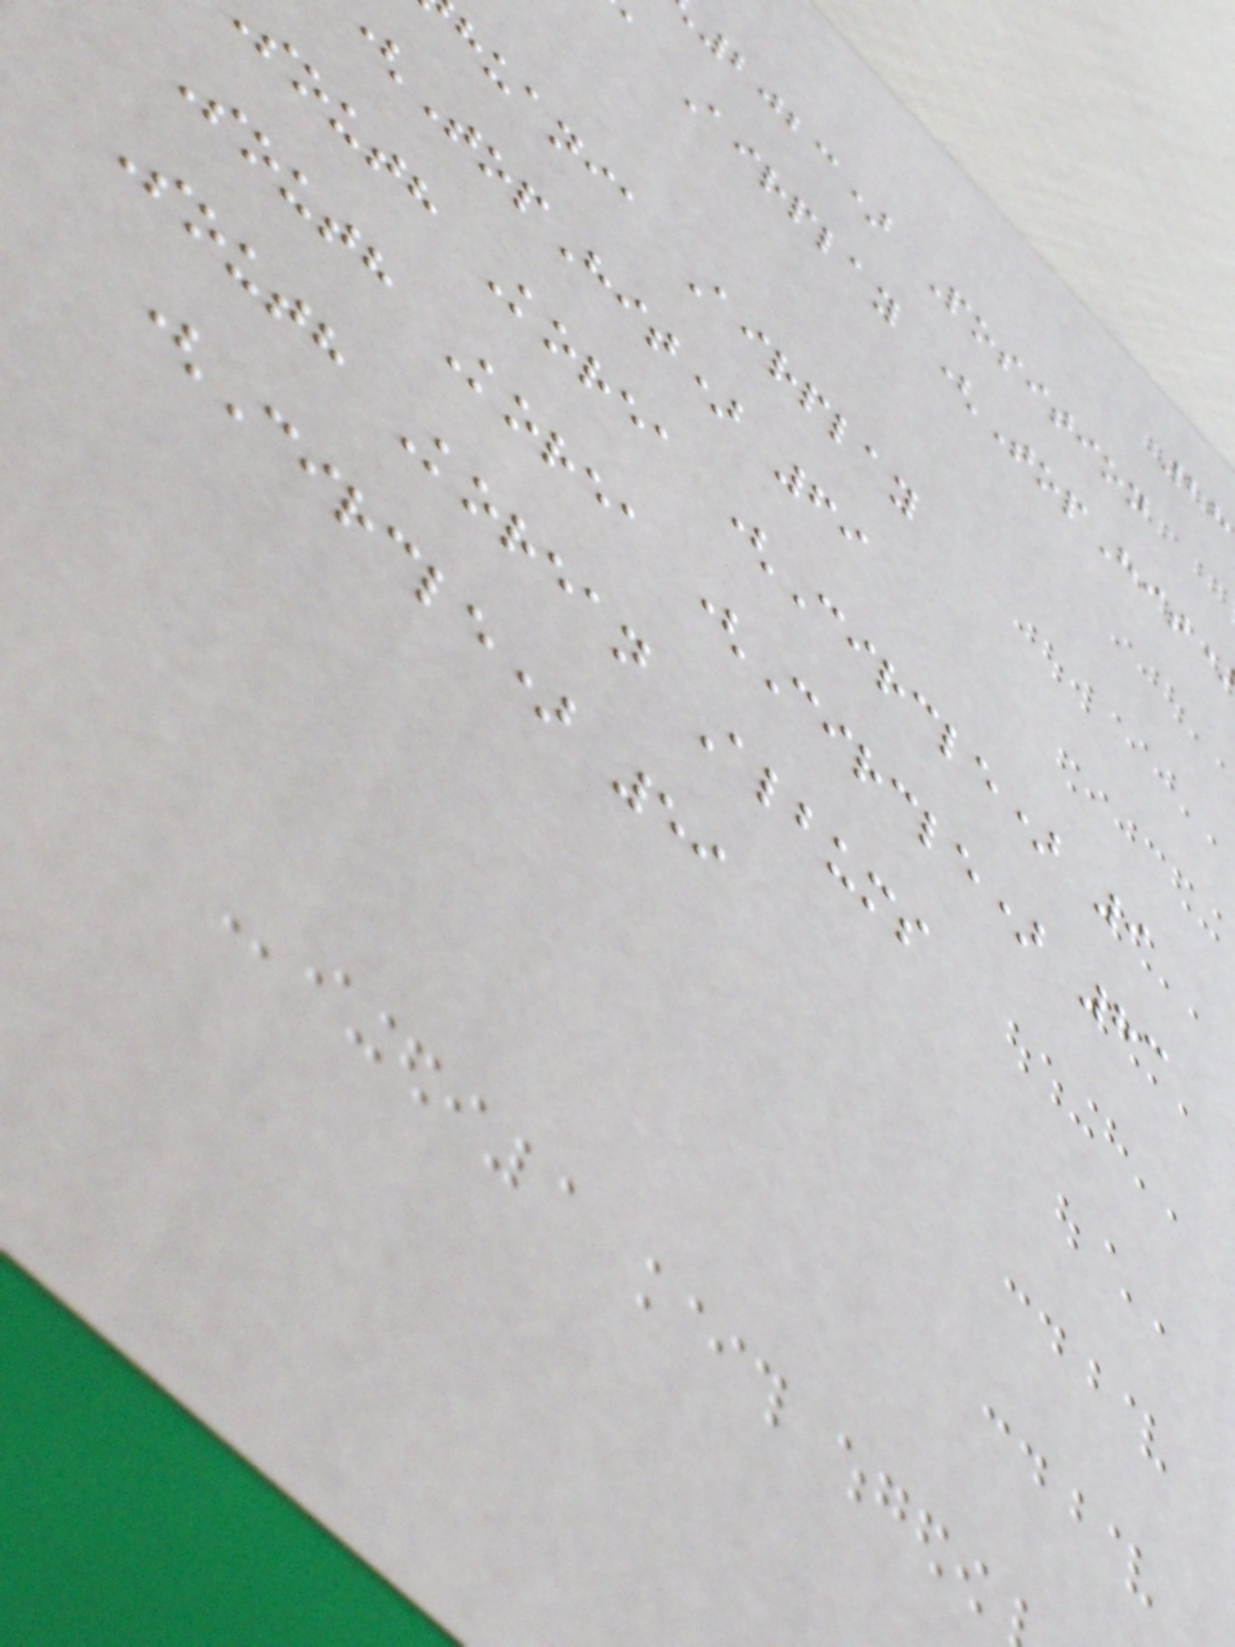2023) Position
a Airplay (TopHit
huania Airplay
(TopHit) 69
south Korea (Circle) 9
South Korea (Circle) 83
South Korean Albums
(Circle) 59
